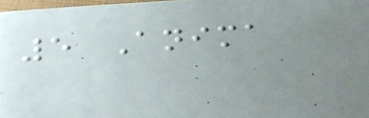5 Anima
